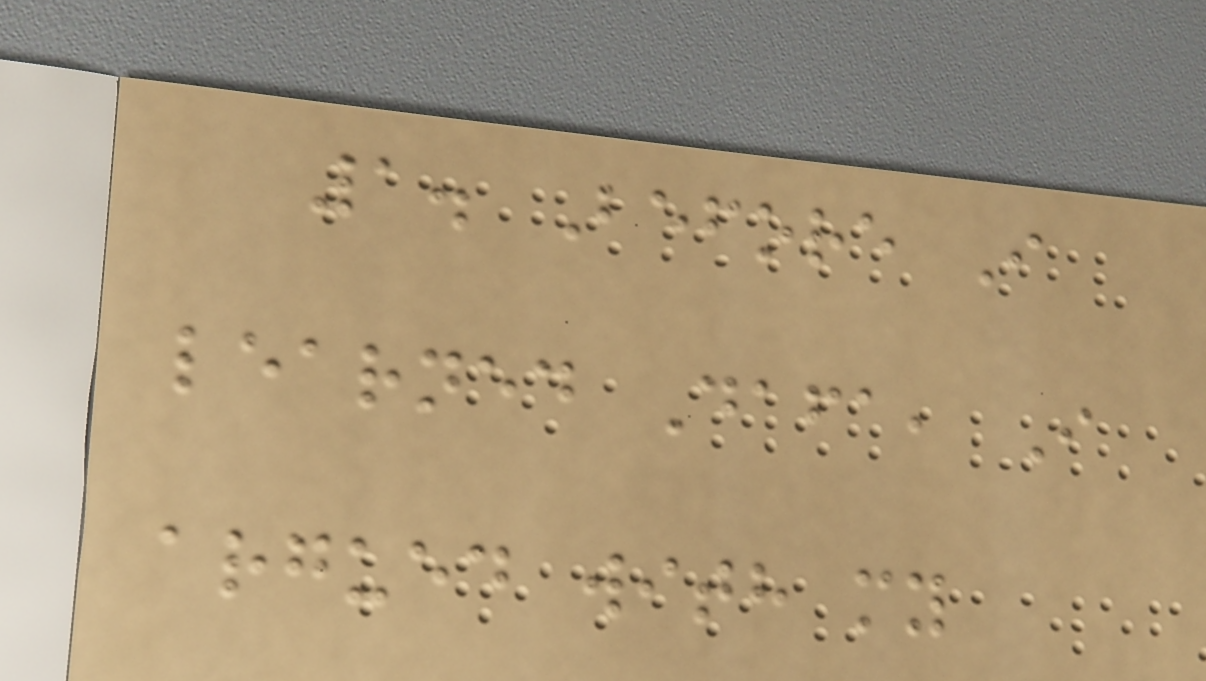1. Before I
learned Dafa, I
argued with my
